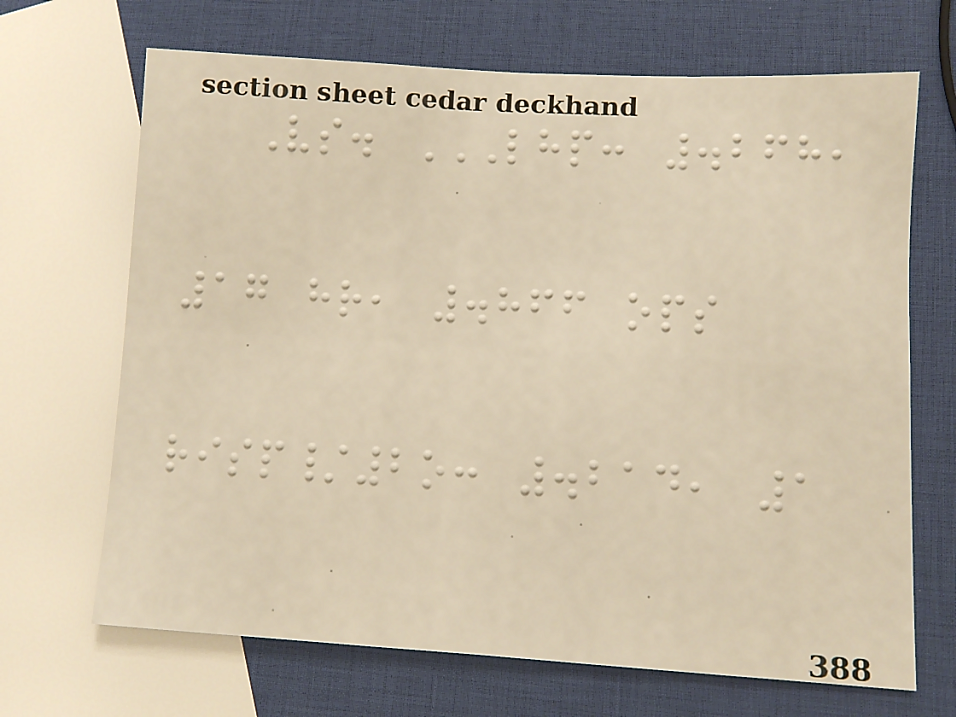Vs. LHP: .268,
17 HR, .866 OPS
RISP/2O: .214, 1
